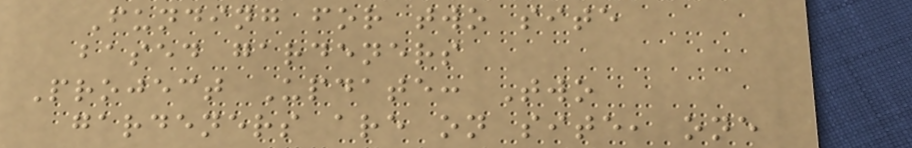Funding for two site
based gardeners
Project Update: Two
gardeners are on site, one
